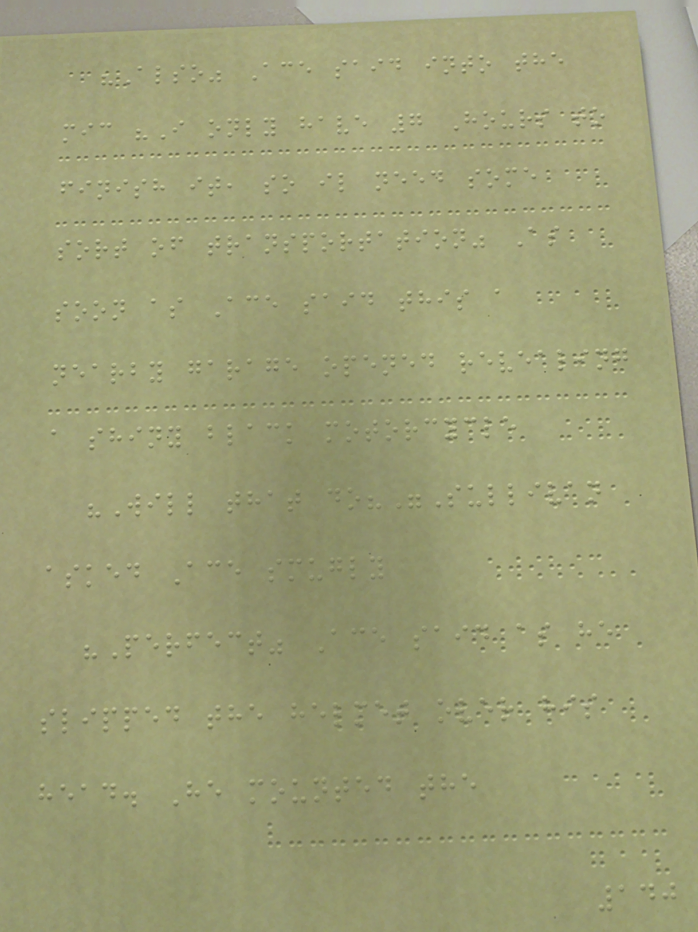"Also" Ace said into the
mic "I only have 7 Hours to
finish it, so il need some
sort of transportation" As
soon as Ace said this a
nearby garage opened revealing
a shiny black motorcycle
"Will that do?"Sullivan
asked Ace smugly
"Perfect" Ace said as he
slipped the helmet over his
head. He mounted the
140
